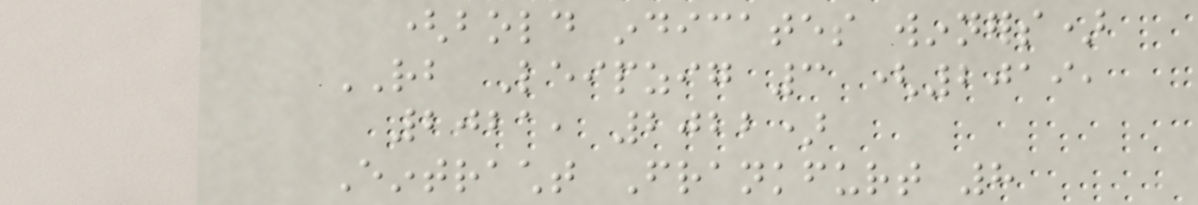(bold indicates winners)
RB Leipzig 3 (2019,
2021, 2022)
Eintracht Frankfurt 8
